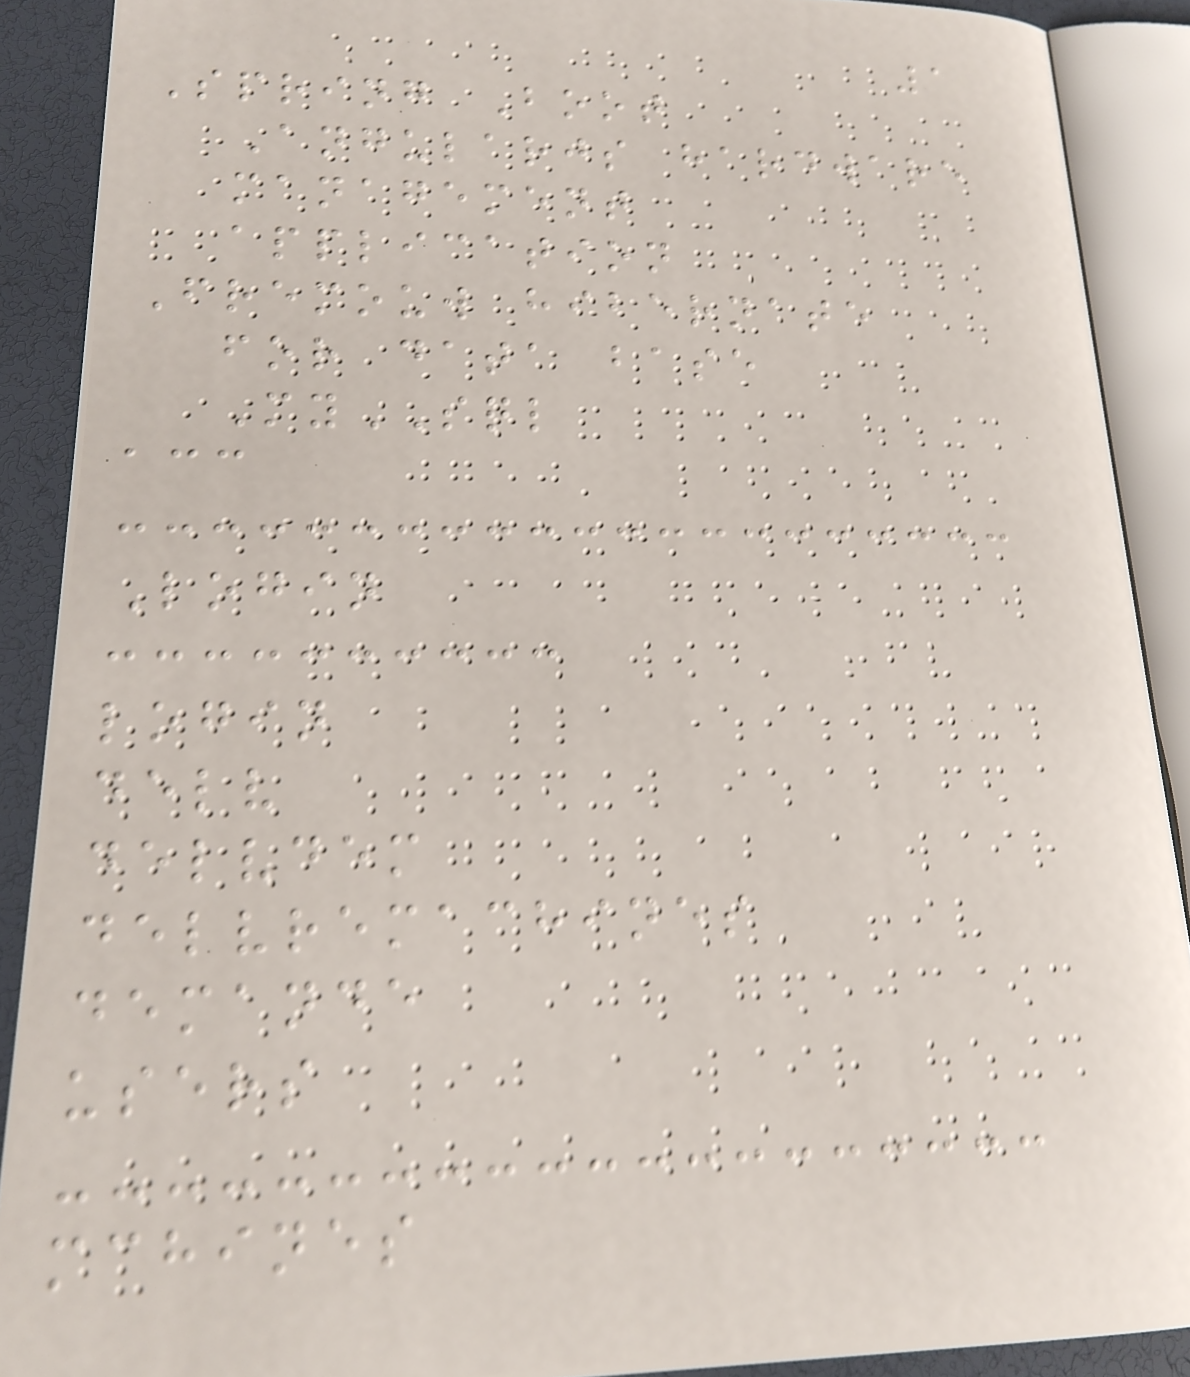1
Spring Boot
Angularjs hardware
management
application
Fremouw hibernate
for data base
MySQL
acc
Login
login
delv
delvdem
delvremachines
demande
users
mchines
